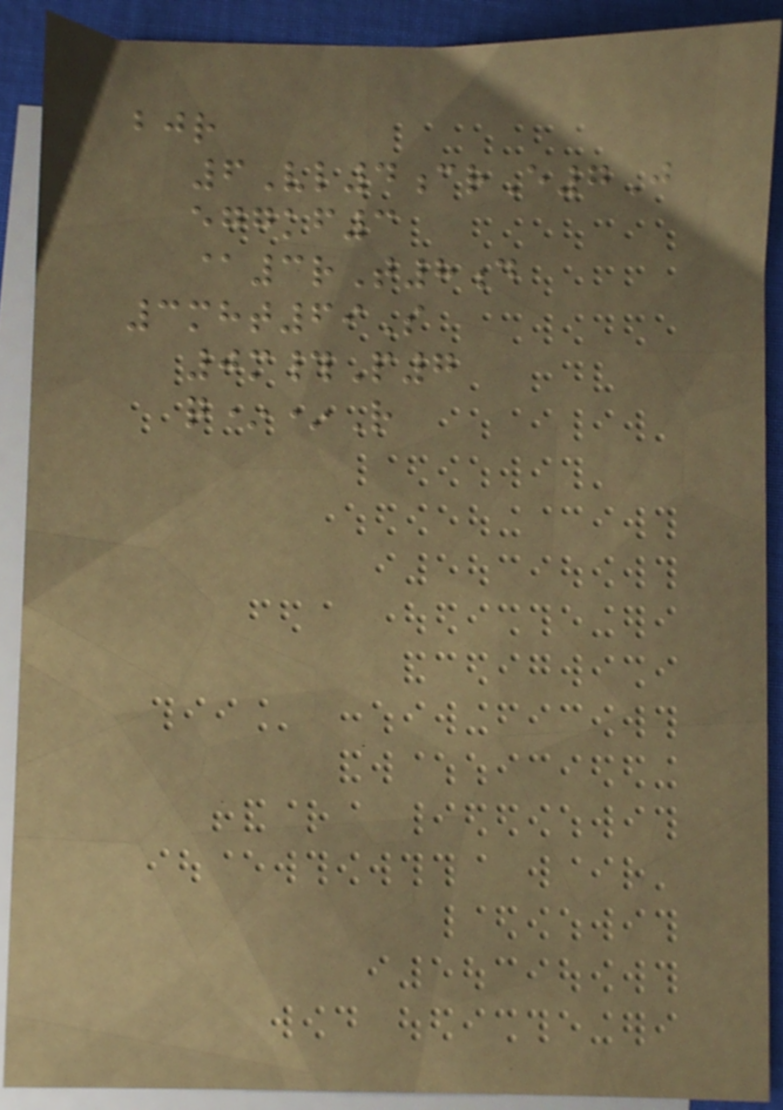bjr
6Vl4crE7J
eggkf3
@3rT8d
3mht69S
0m#P7
q**R
